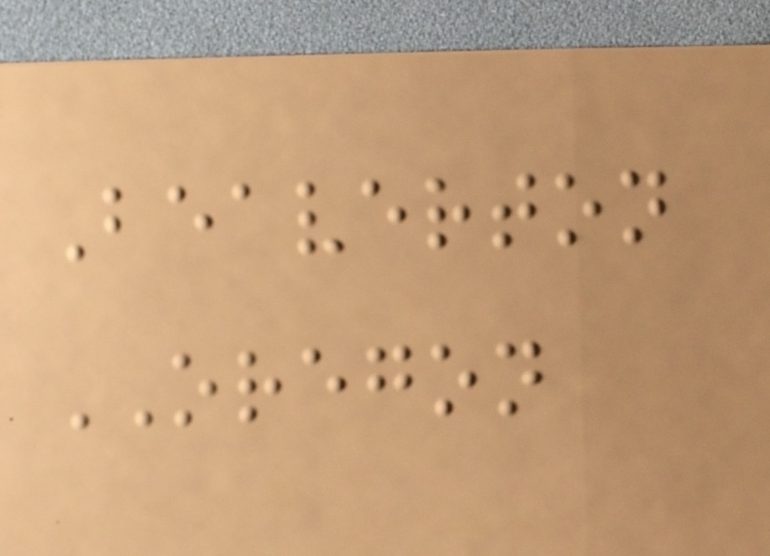Beaverton
OREGON
